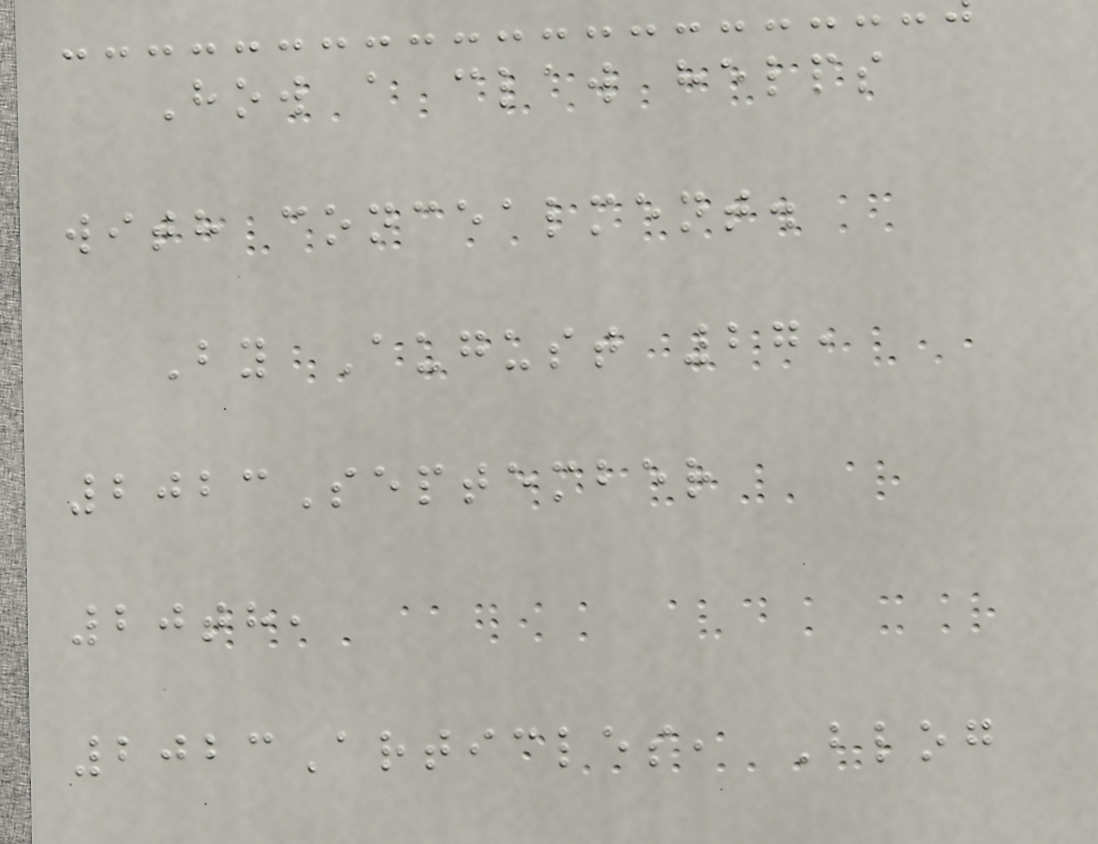How a claw helps
with concealment.
By August 27,
2023September
20th,
2023Articles, Blog
